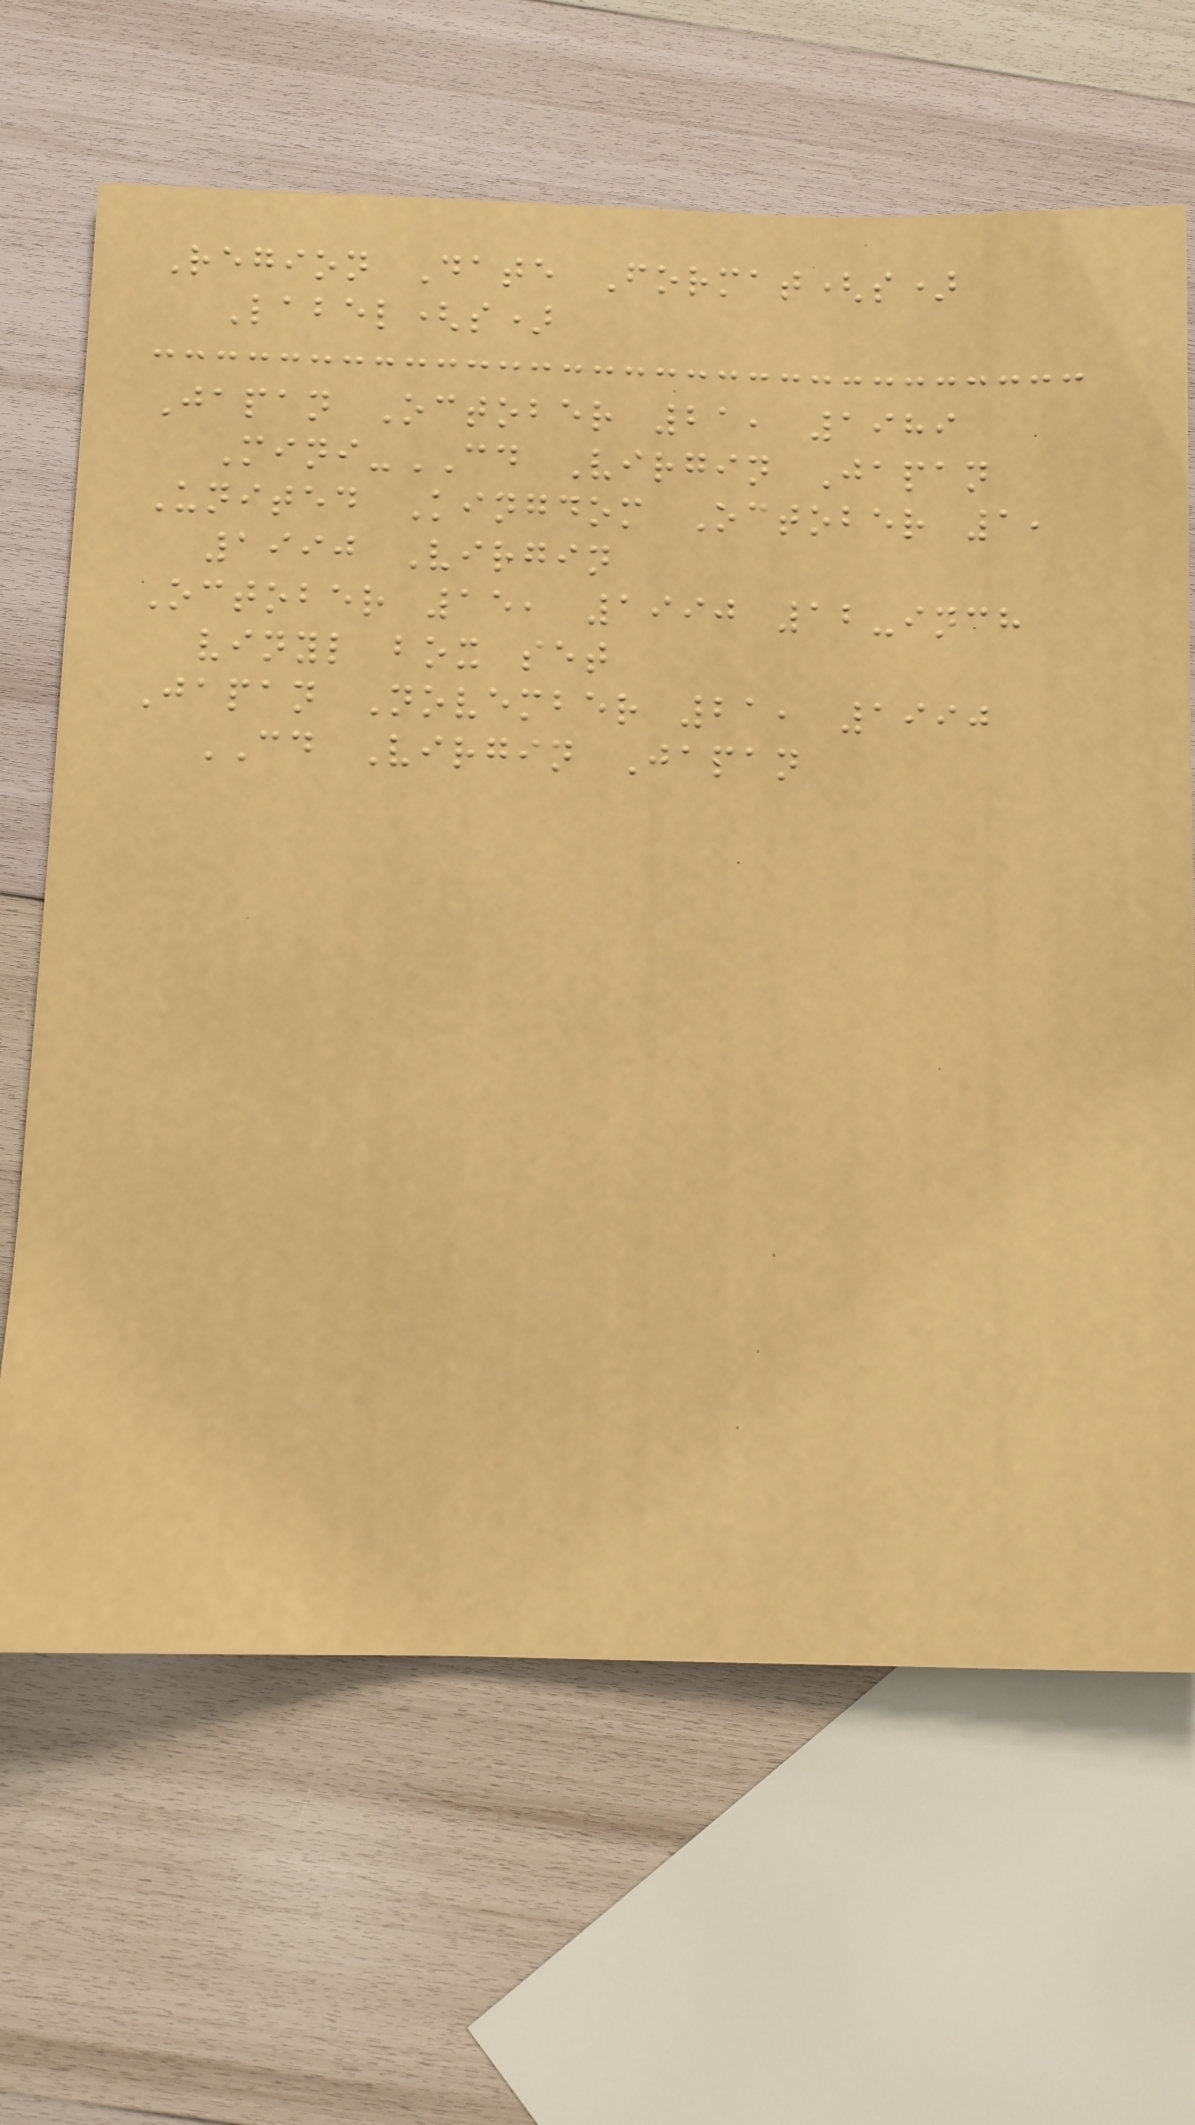Region Date Format(s)
Label(s)
Japan October 21, 1989
Mini-CD Virgin Japan
United Kingdom October 1,
1990 Virgin
October 15, 1990 12-inch
vinyl box set
Japan November 21, 1990
CD Virgin Japan
